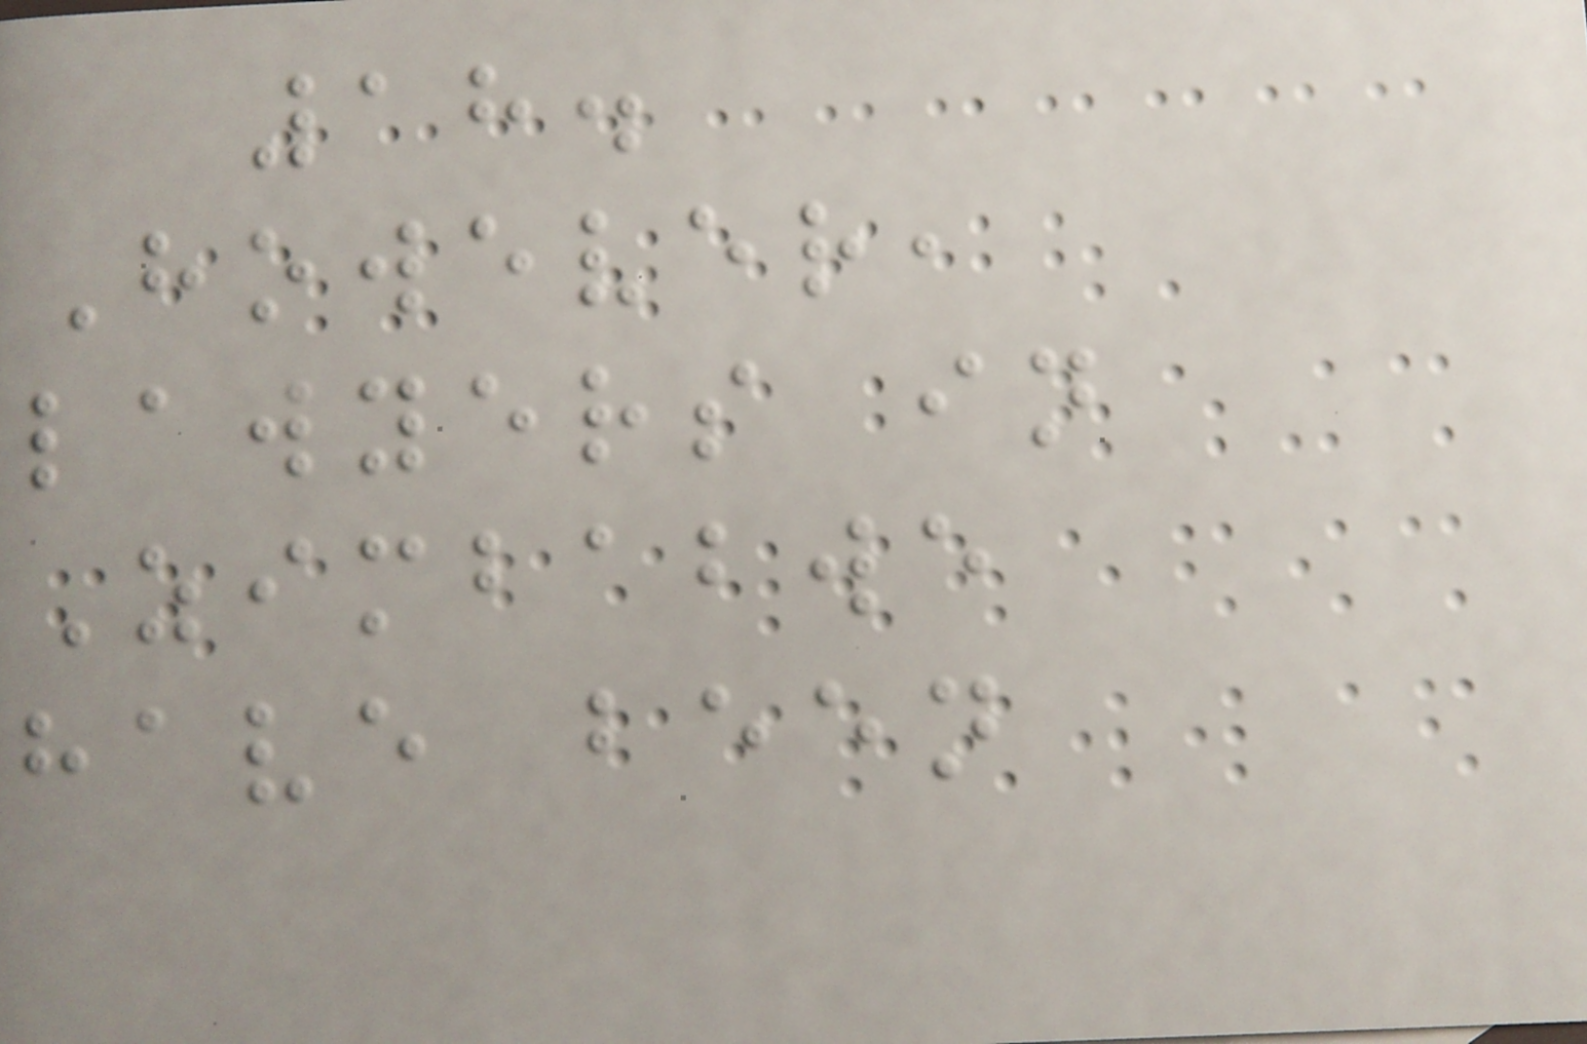18.
However,
lawyers in
Zimbabwe
have been
